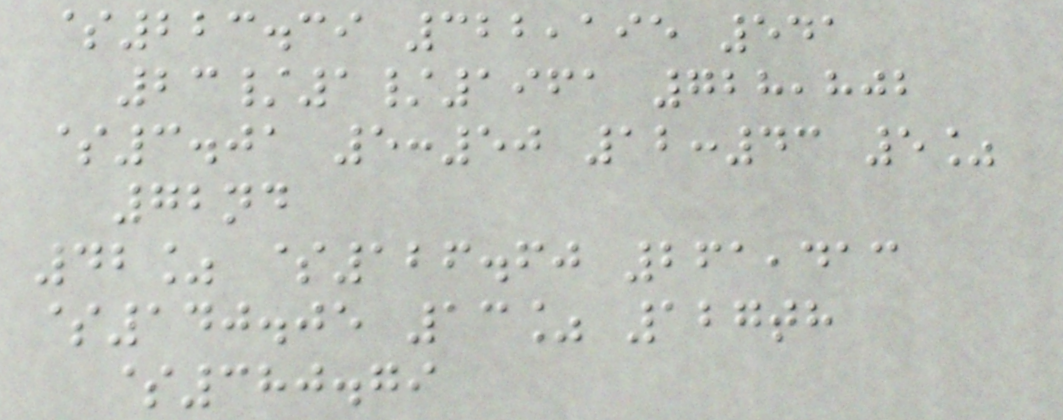$223.39 322,195 541
23/1/1961 728,802
$3.01 5:50 12:43 5%
72nd
42% $126.60 261,413
$140.05 13% 127th
$380.79
